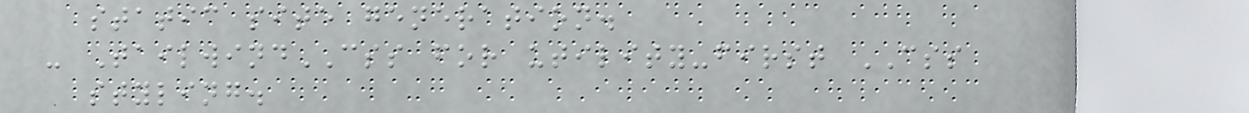static site generation.
- TailwindCSS for utility-first CSS
styling.
